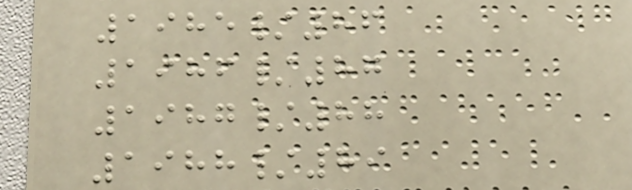1985/86
1986/87
1987/88
1988/89
